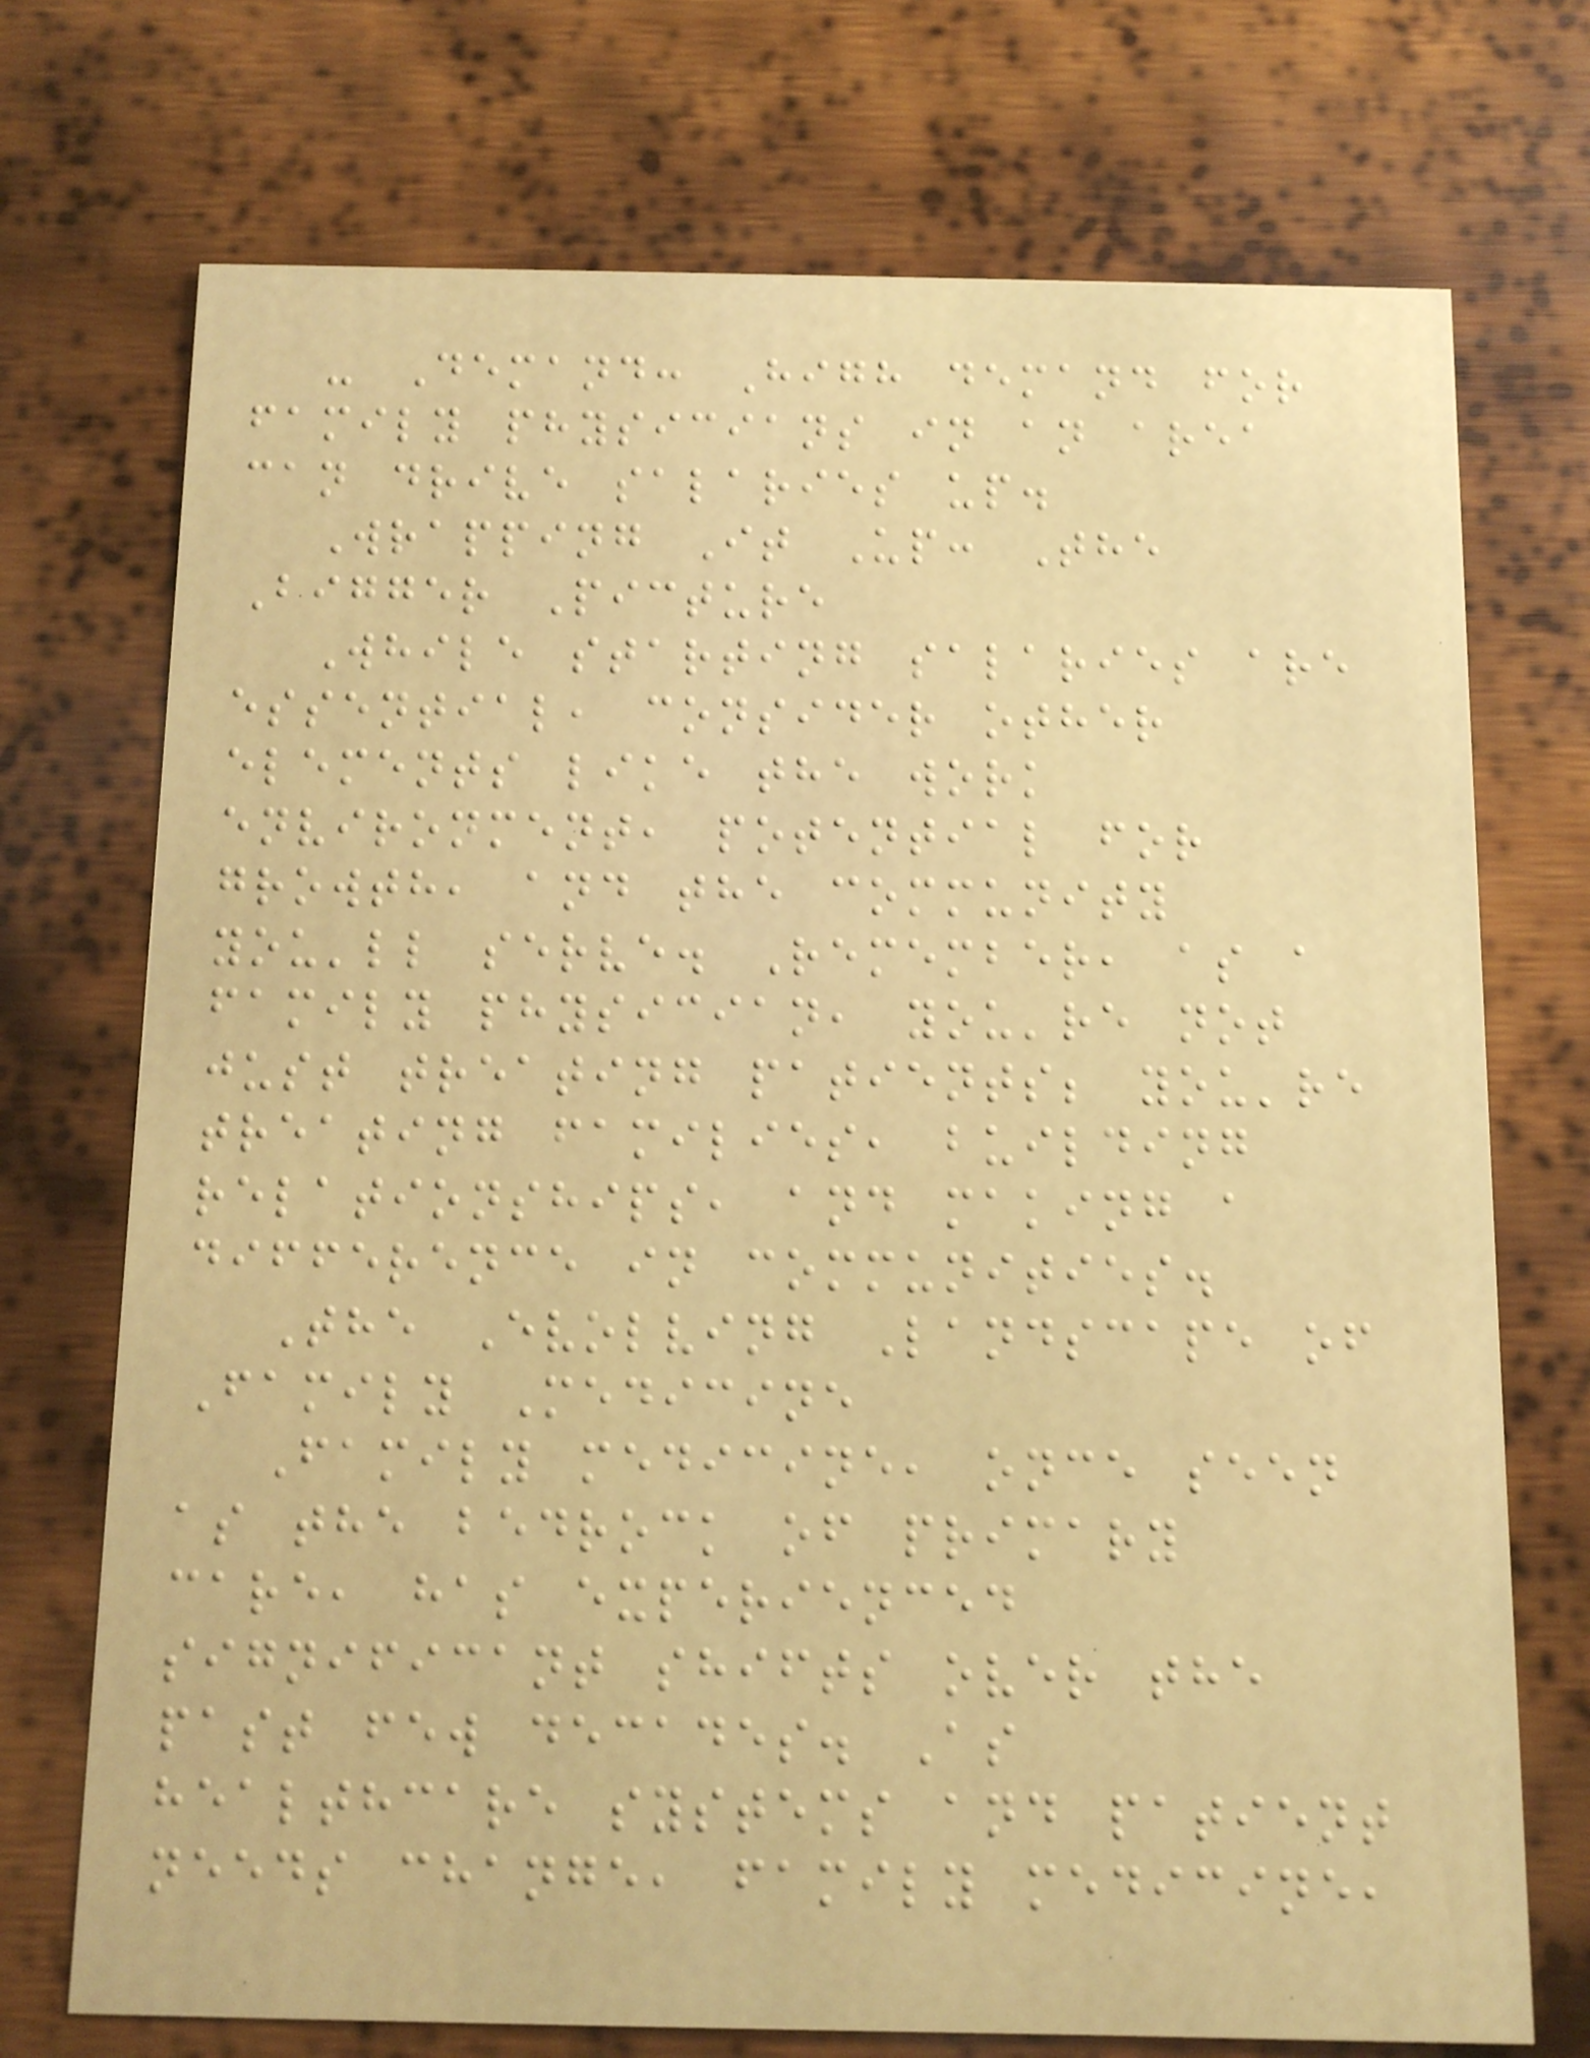- Demand: High demand for
family physicians in an area
can drive salaries up.
Wrapping It Up: The
Bigger Picture
While starting salaries are
essential, consider other
elements like the work
environment, potential for
growth, and the community
you'll serve. Remember, as a
family physician, you're not
just treating patients; you're
treating families, building
relationships, and making a
difference in communities.
The Evolving Landscape of
Family Medicine
Family medicine, once seen
as the bedrock of primary
care, has experienced
significant shifts over the
past few decades. As
healthcare systems and patient
needs change, family medicine,
